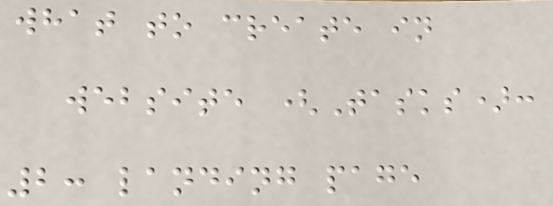what to create in
website (Tasks):
2: landing page
